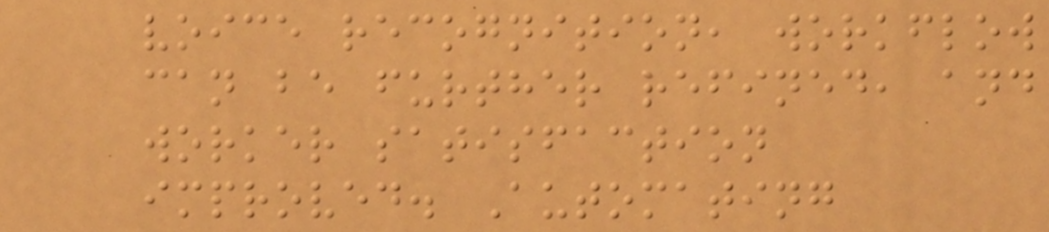voice recognition, workflow
can be further refined, and
worker satisfaction
improved. Automating
